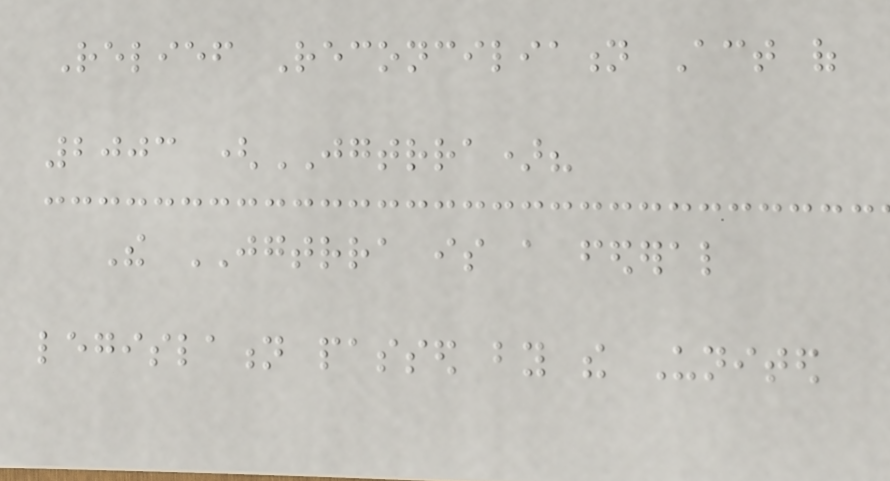Relief Reconciliation Act of
2003 (JGTRRA)?
The JGTRRA is a federal
legislation passed by the United
